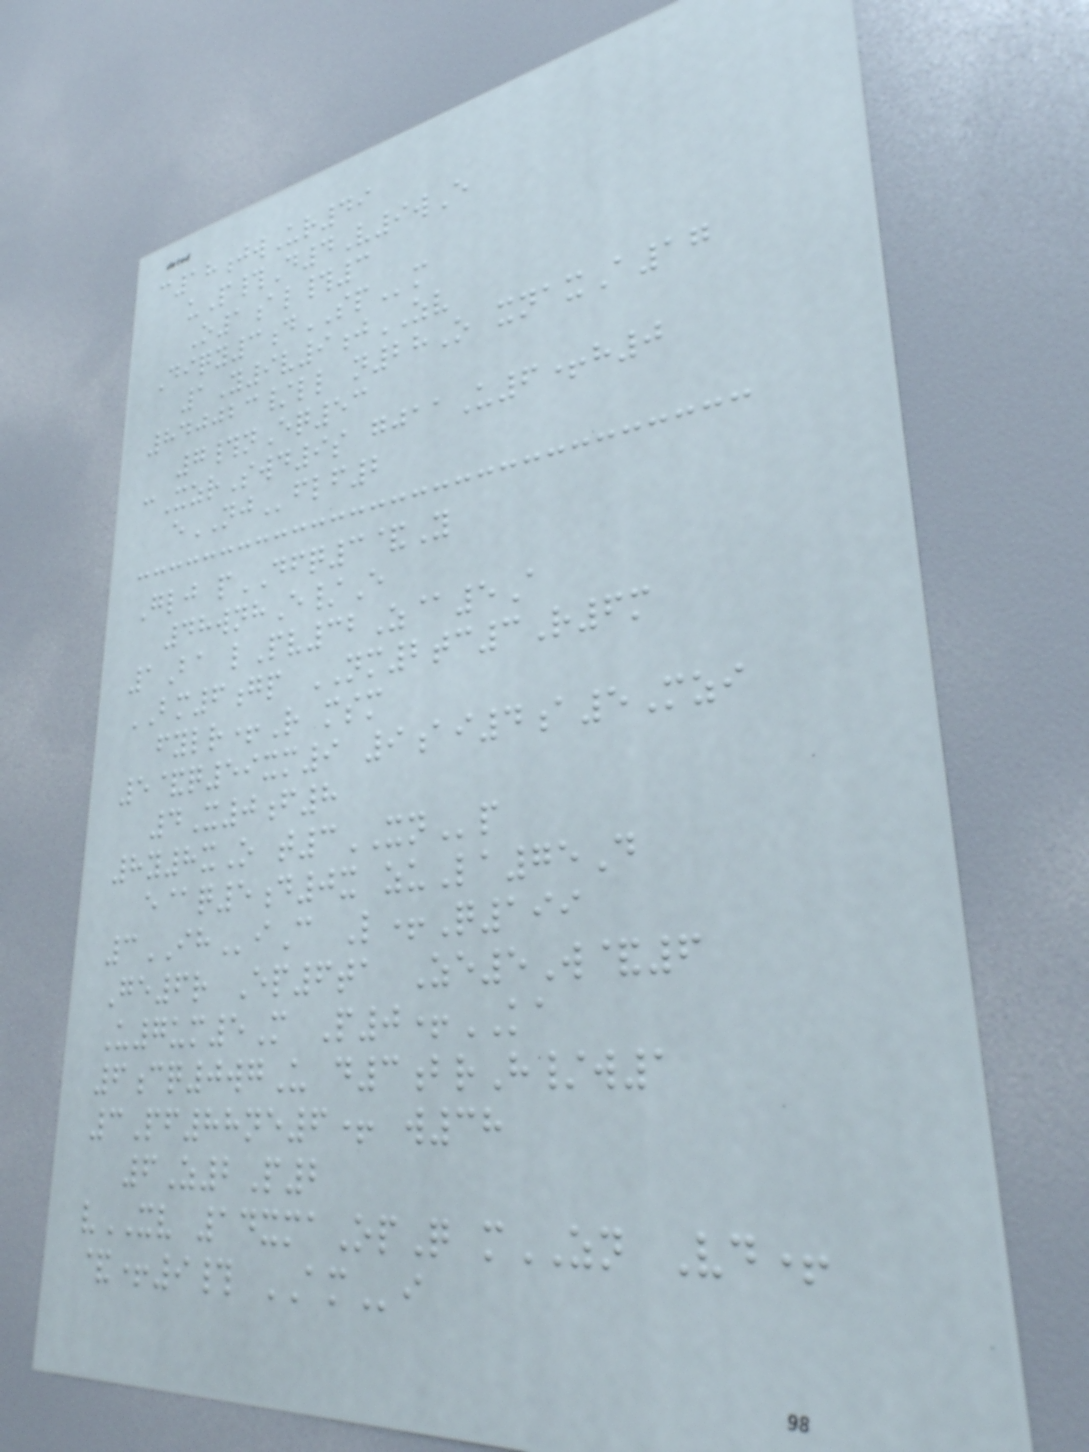c18jwUr49
uP#D4V9wE
O1al#3
Diqy3dSPm
1Y9v9jZV
840023/ll n28O xnaxA17
7#nEq53
cXzrSwd9s gjaaU6+h0
eNJflf2
Glj pDFQ3&Y
48wnhE/E
1Ba lPv32Z@5A
BM6gp NM2tc3R6m
fylr+R msm
5&q59xm9 9ai4a5Mzi
4X0f8
8y8xO t3XNp
e@q5d0x zuLa75D
3IHiC L+Q199
Ge6r Ep6ta Ze5W&6
U7um5M P0+KA
6cq0wgU d3brH/w1
3Pf88ne6+ w38
6Z2P2
vXV 14xmaOpQ mZN Vd+
&+9# AMi
